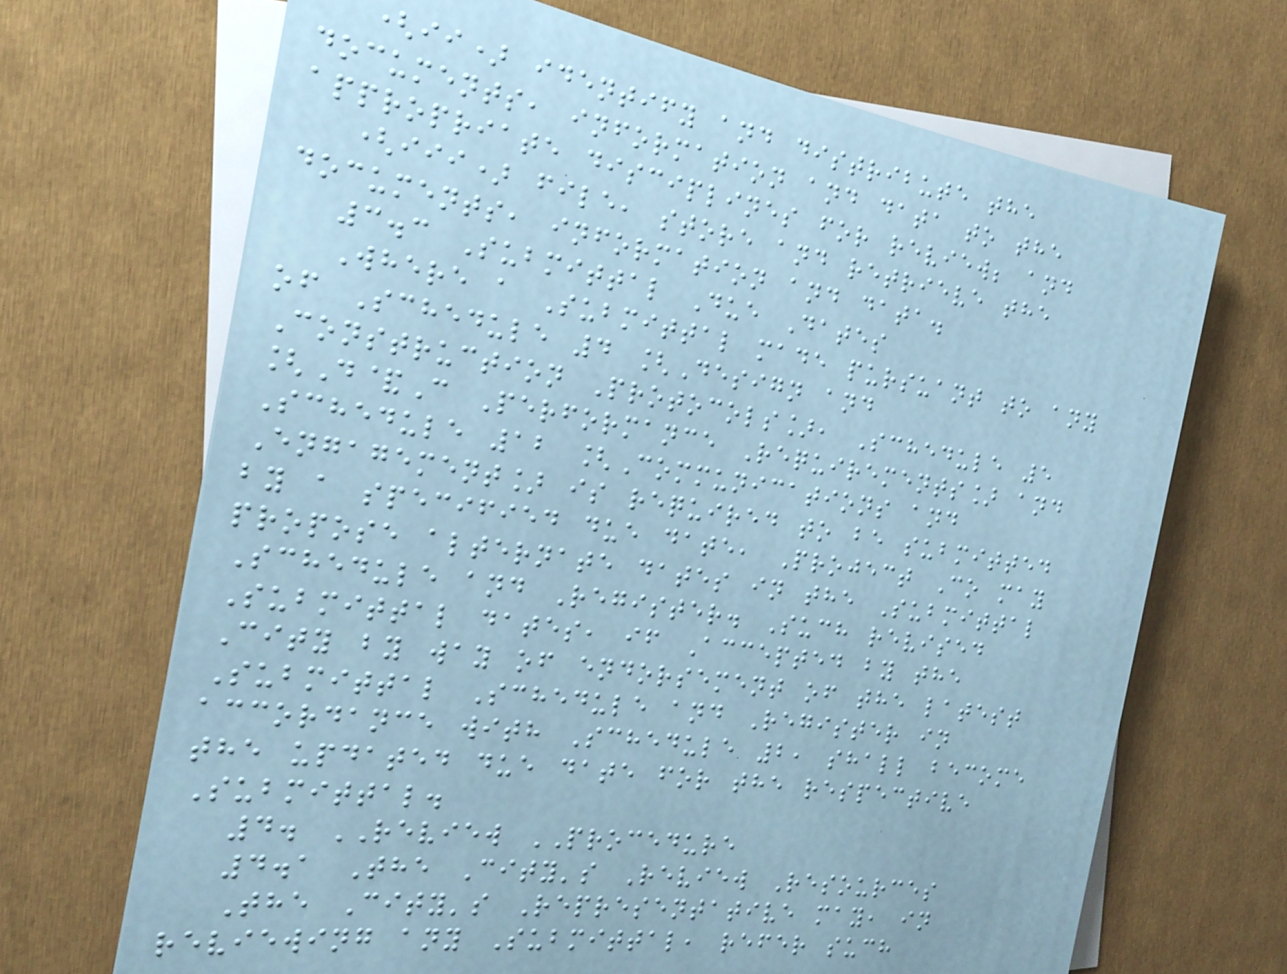(ii) identify and distribute the
documents, information and data to the
appropriate disciplines for review; and
(iii) file, store and retrieve the
documents, information and data.
3.3 Submittal Due Dates
Where a Submittal made pursuant to any
of Schedule 4 [Design and
Construction Protocols], Schedule 5
[D&C Performance Requirements] and
Schedule 12 [Communications and
Engagement] is required to be submitted
by a specified due date, Project Co may
propose alternate dates in the Submittal
Schedule and Register. Such revised
Submittal dates, if Accepted by the
City by way of endorsement of the latest
Submittal Schedule and Register in
accordance with Schedule 2, shall become
the updated due date for the respective
Submittal.
4. REVIEW PROCEDURE
4.1 The City's Review Resources
The City's Representative may, in
reviewing any Submittal, refer such
